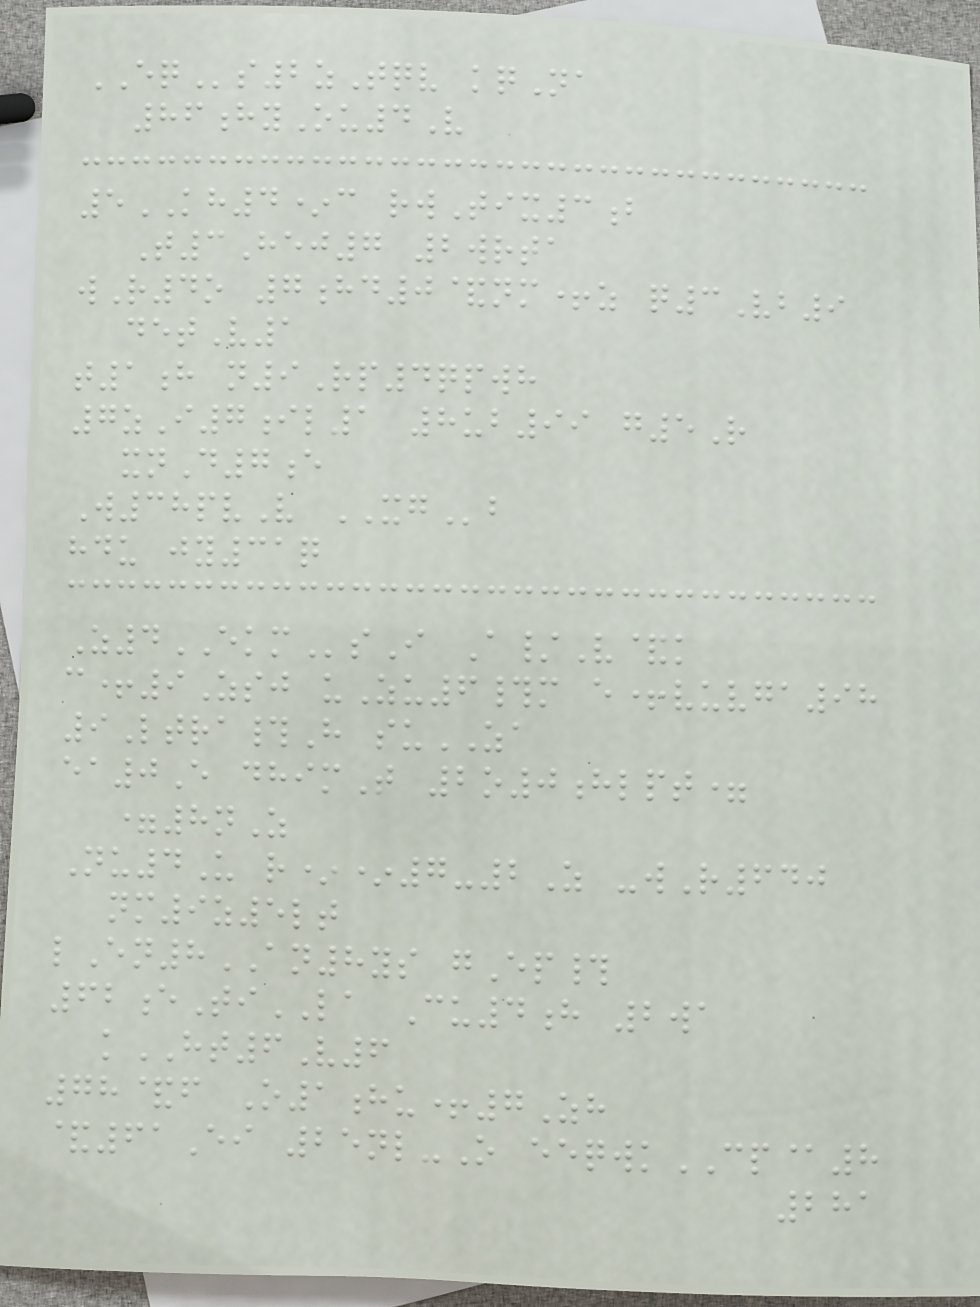EQs2zTqv kqNa
86hyOu4V
5KH4*c rwTix3b
T3Hej7 2wrta
wR4o 7hd0&nm+z q3Vb9
detV1
t1h n9Rp4qpwh
7zI7il1 8ub99 g5R
xnD7e
W38pvV XGb
hdu jy31q
Z4EKMsI A/V&k
c+9Zsj uZu6#m e+vuvga98
9Ltra#H suZA
ea0E dhimT 2o0hlpt=
=8nZ
Nu4U r**7-2Z -wR640
nm9z5lt
lEn8AN8ys gEp#
62eTiLA Cu4h 2wa
kHT6V6
78&f O1hu+7Zh
&61Ei 25nl-O eeqwkCP@8
281
